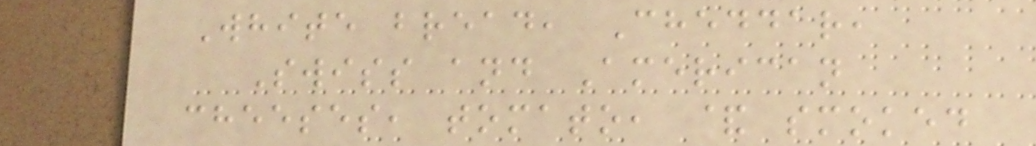White bread, Cheddar,
Swiss and American
cheeses, tomato, & smoked
